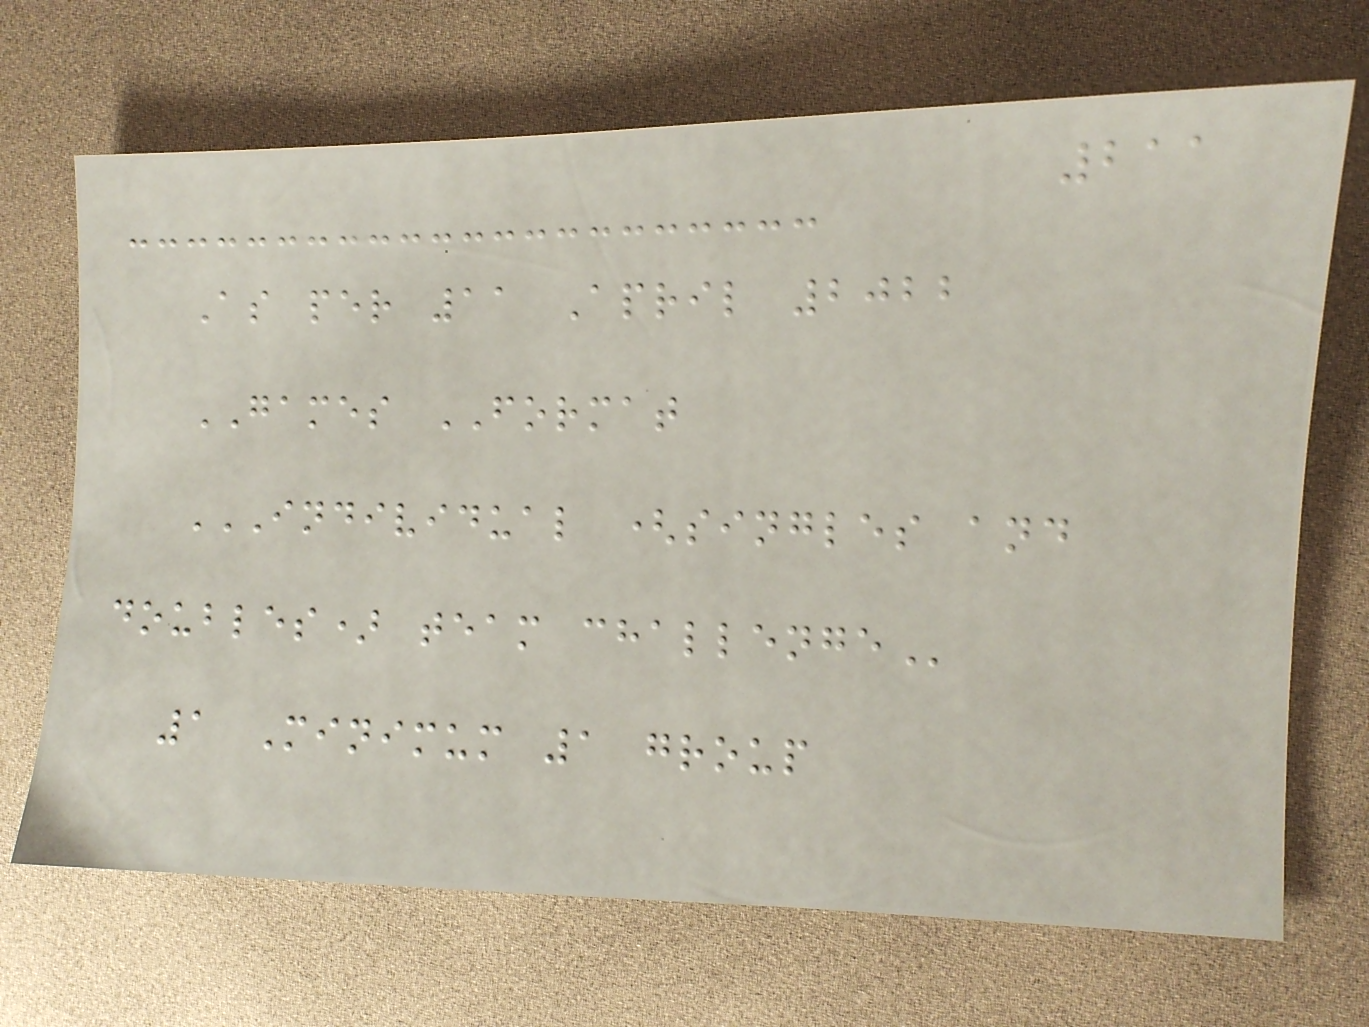211
As per 11 April 2022
GAMES FORMAT
INDIVIDUAL (SINGLES AND
DOUBLES) TEAM CHALLENGE
1 Minimum 1 group
